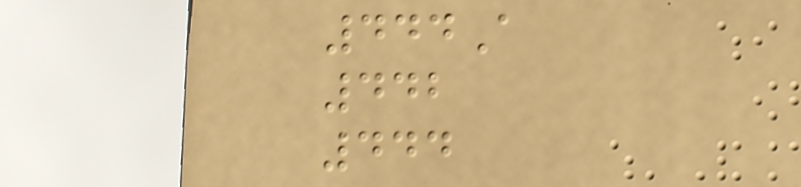444A
442
444
